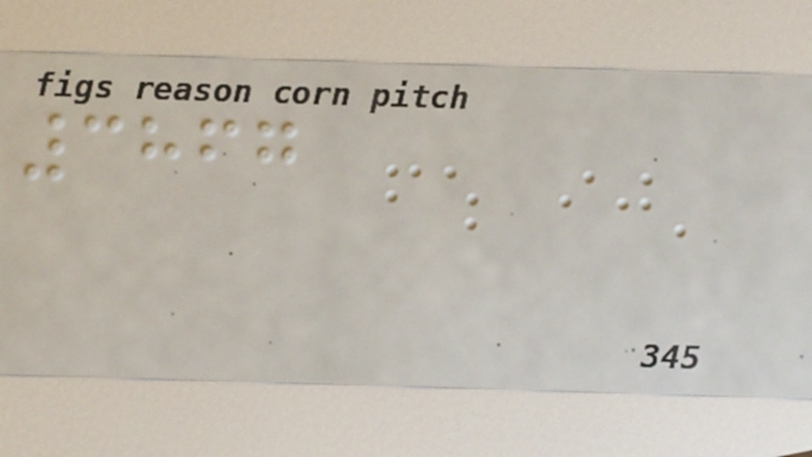3867
